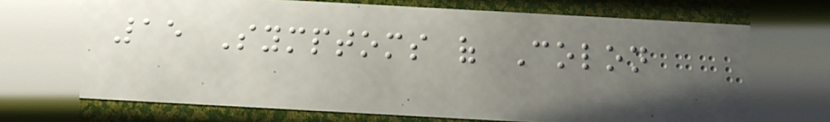15 Symptoms of Colon
